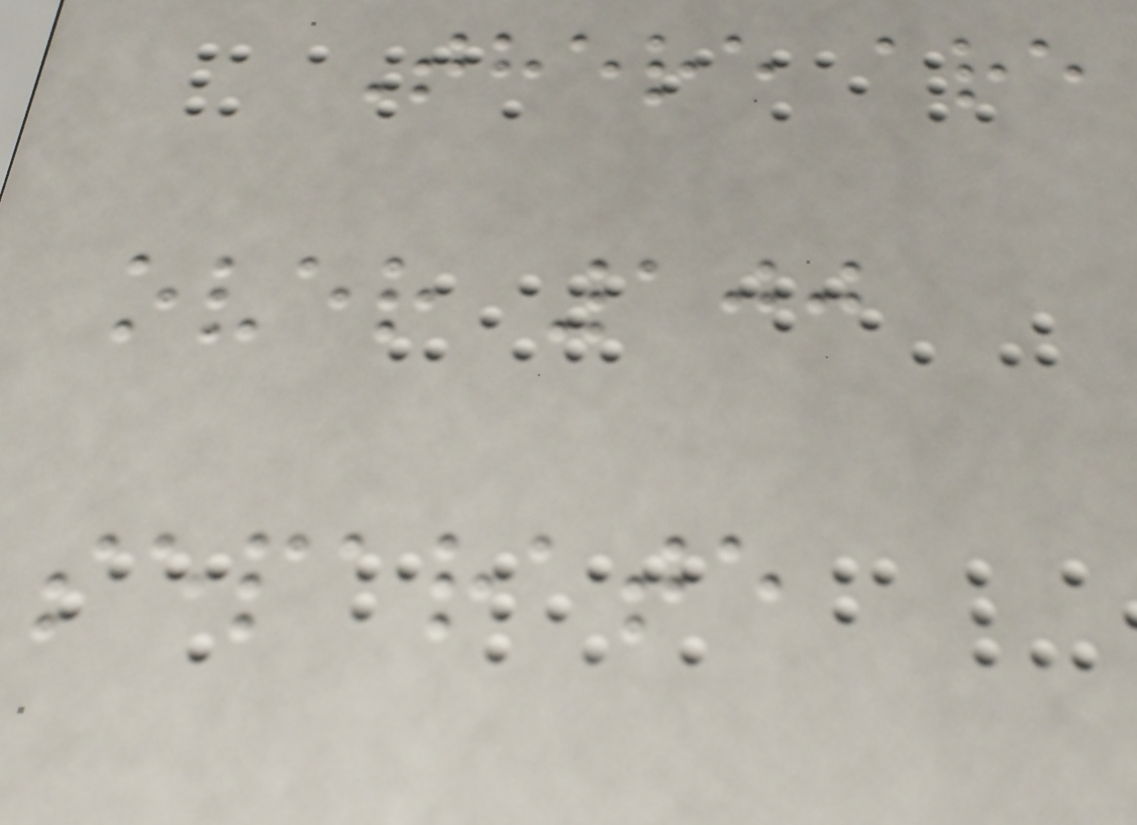There are
over 100
separate
